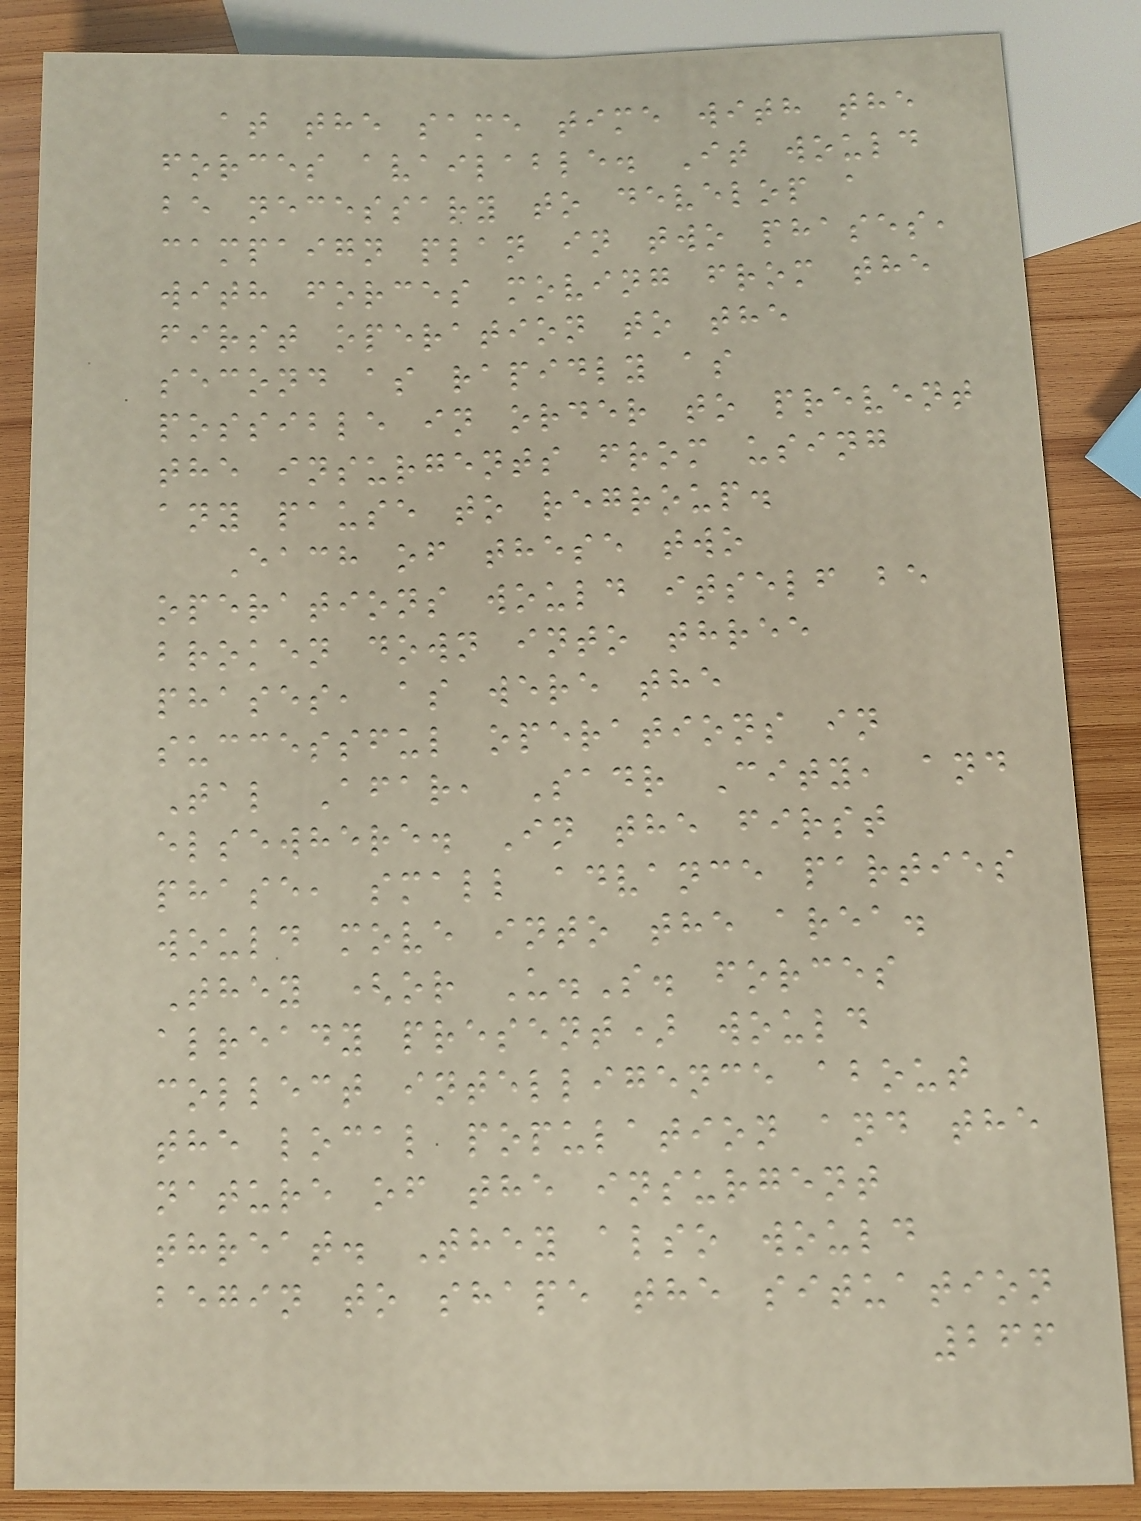at the same time with the
forces available. It would
be necessary to develop a
campaign plan in two phases,
with forces moving from the
first operation to the
second as rapidly as
possible in order to prevent
the insurgents from using
any pause to regroup.
Each of these two
operations would itself be
broken down into three
phases, as were the
successful operations in
Tal Afar, Sadr City, and
elsewhere. In the first
phase, small advance parties
would move into the area.
They (or U.S. forces
already present) would
collect intelligence about
the local population and the
nature of the insurgent
threat. They also would
begin to shape the situation
266
